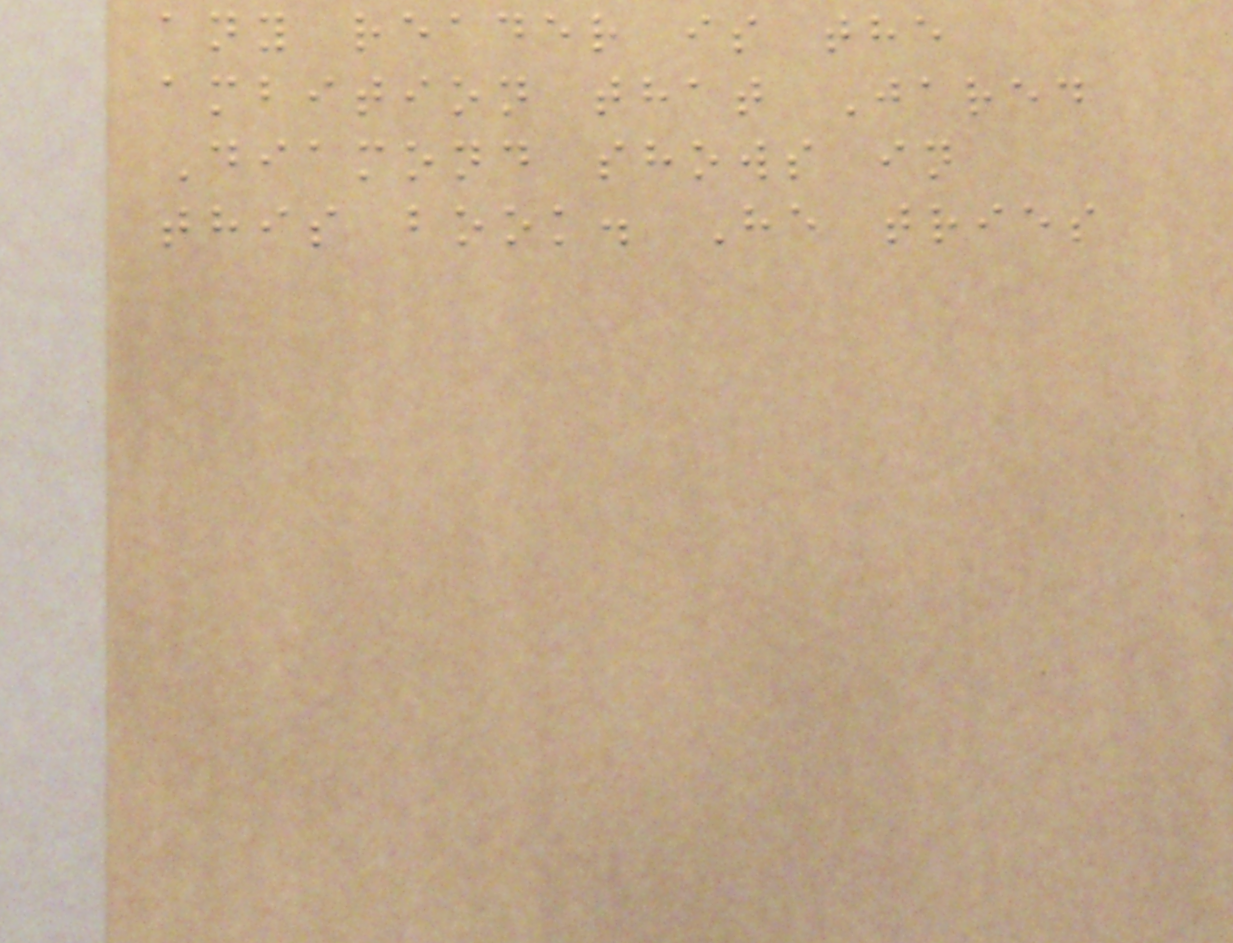any reader is the
ambition that Jared
Diamond shows in
this book. He tries
